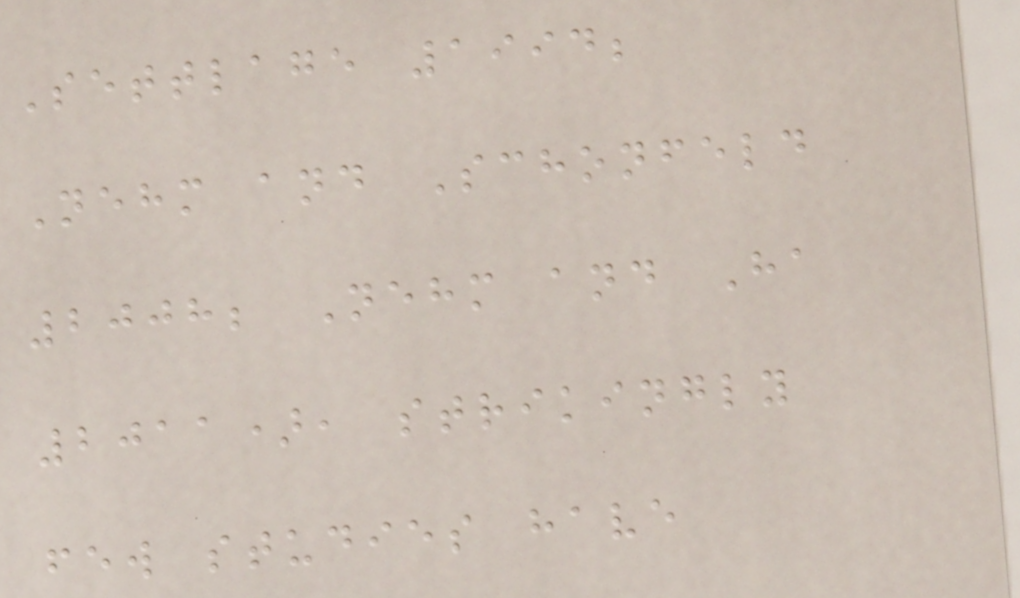Settlage 1994;
Nehm and Schonfeld
2008; Nehm and Ha
2011), strikingly
few studies have
